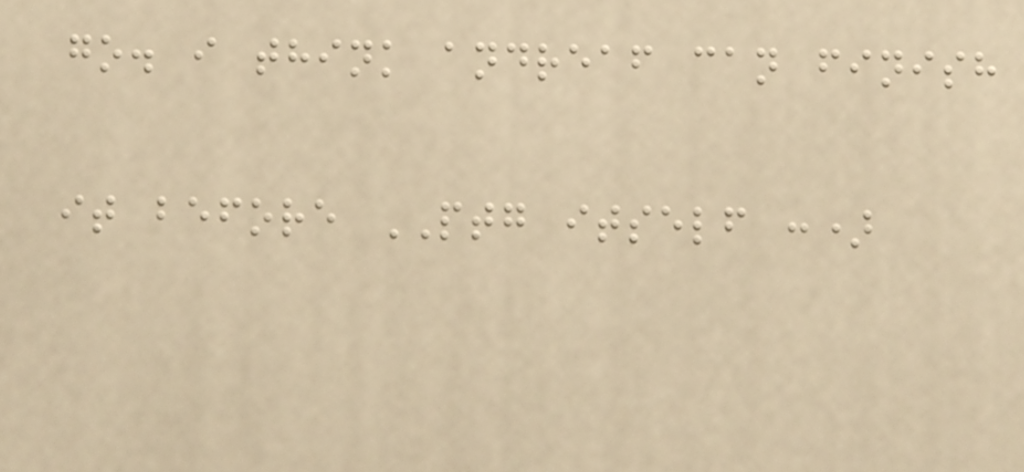go. i think andreaf can finish
it before PTG itself :)
